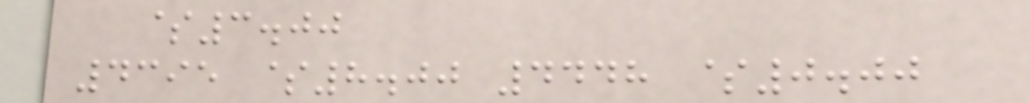$3.00
4395 $8.00 4448 $0.00
